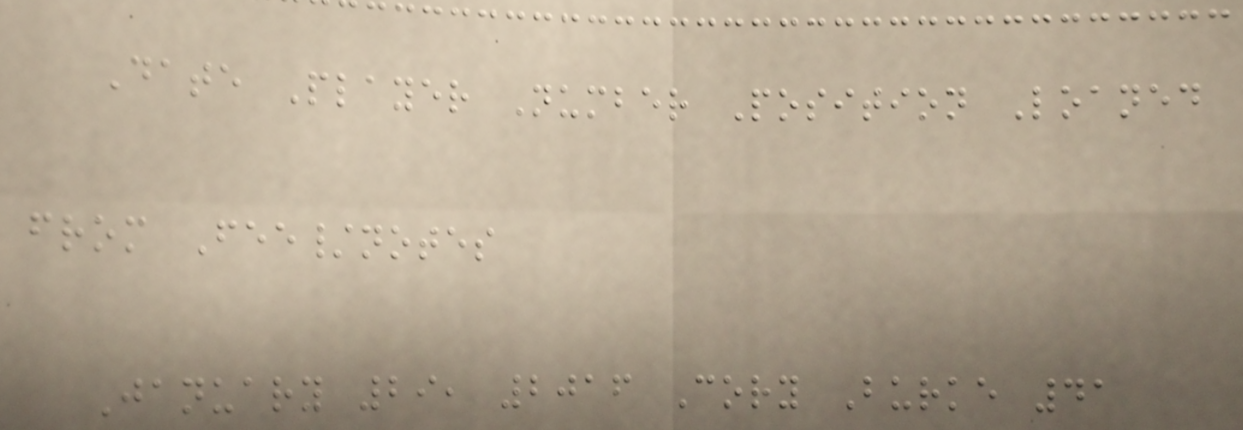Date Player Number Position Loaned
from Fee/notes
January 29, 2016 Cory Burke 41
